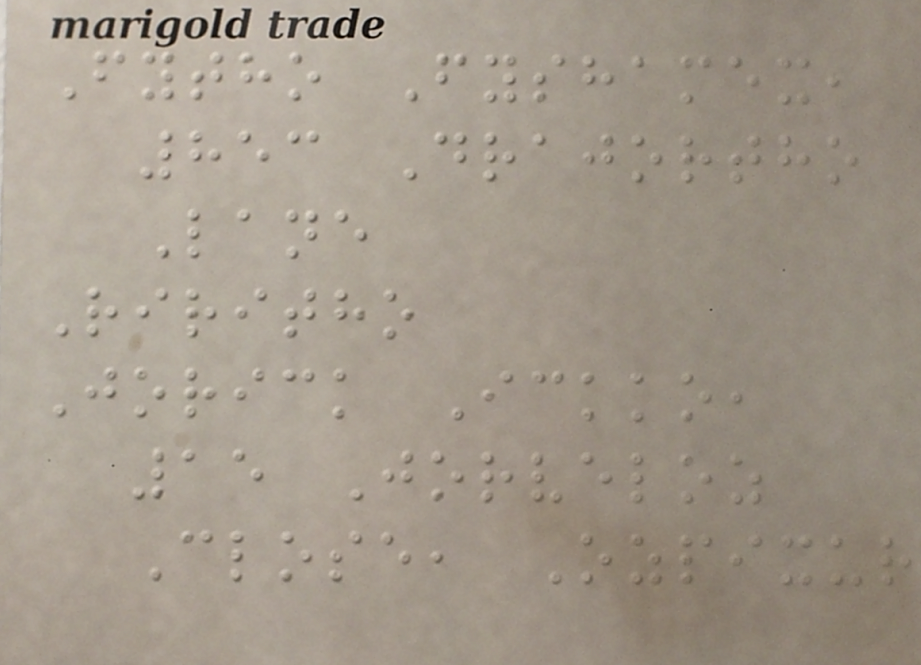Fytho Fyshamex,
853 Drajortho
Lane
Riritho
Jorick Ickko,
15 Jorveloz
Close, Ozpixur
